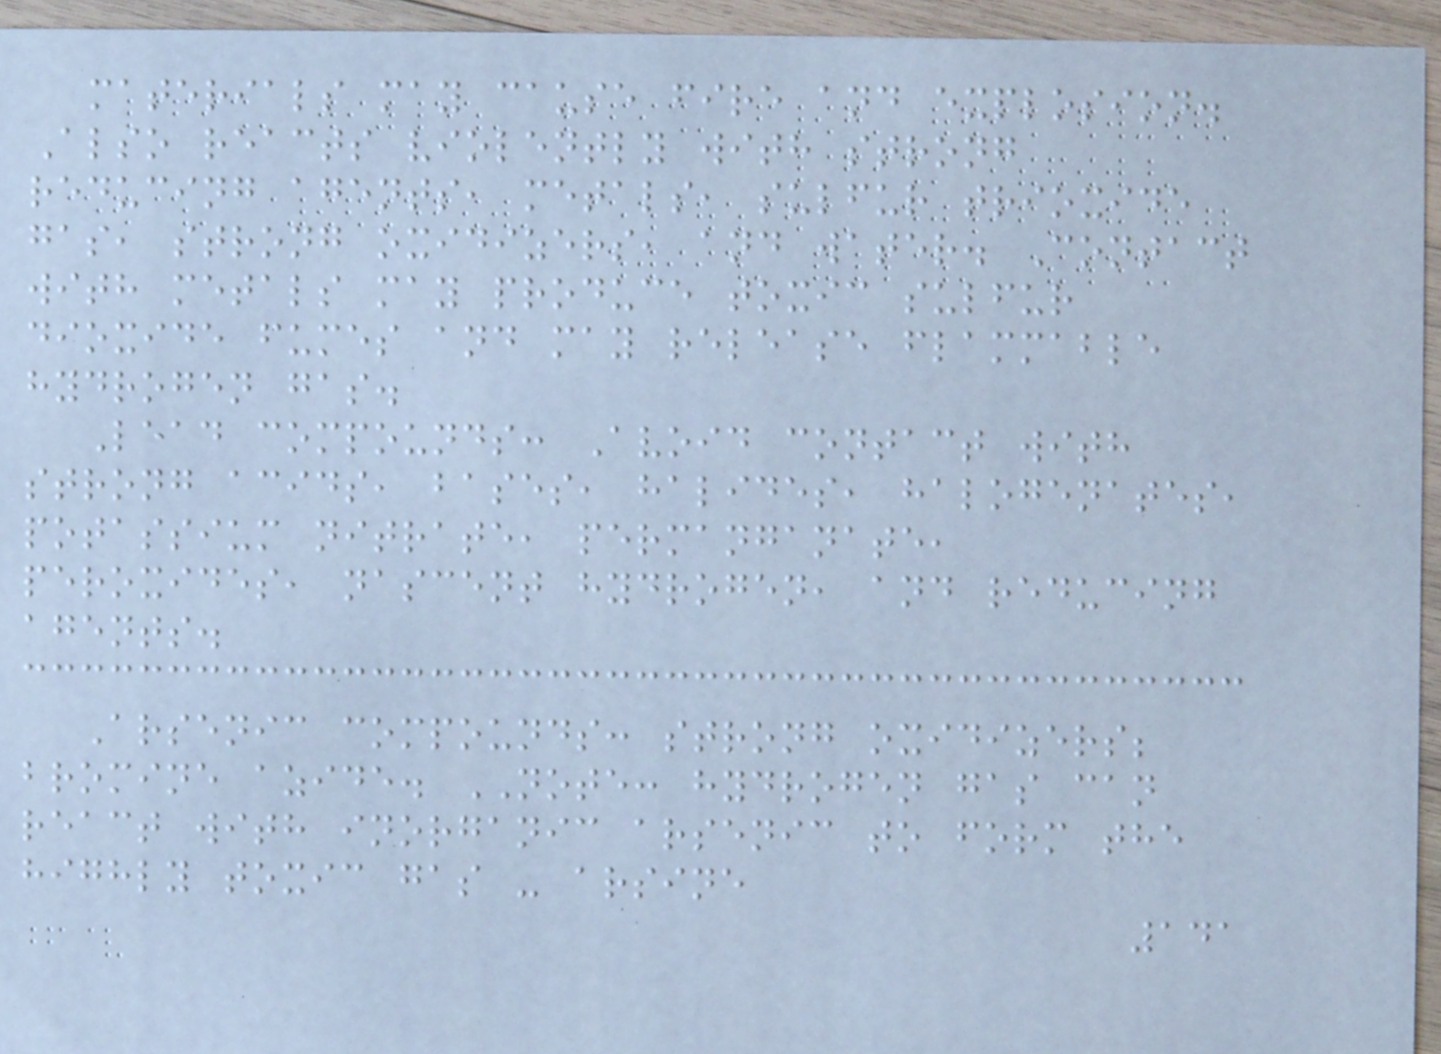materials may cause fire and explosion.
Also reacts violently with strong
reducing agents, metals, sulfur trioxide
gas, strong oxidizers, and water. Contact
with metals may produce toxic sulfur
dioxide fumes and may release flammable
hydrogen gas.
Lead compounds: Avoid contact with
strong acids, bases, halides, halogenates,
potassium nitrate, permanganate,
peroxides, nascent hydrogen, and reducing
agents.
Arsenic compounds: strong oxidizers;
bromine azide. NOTE: hydrogen gas can
react with inorganic arsenic to form the
highly toxic gas - arsine
141
